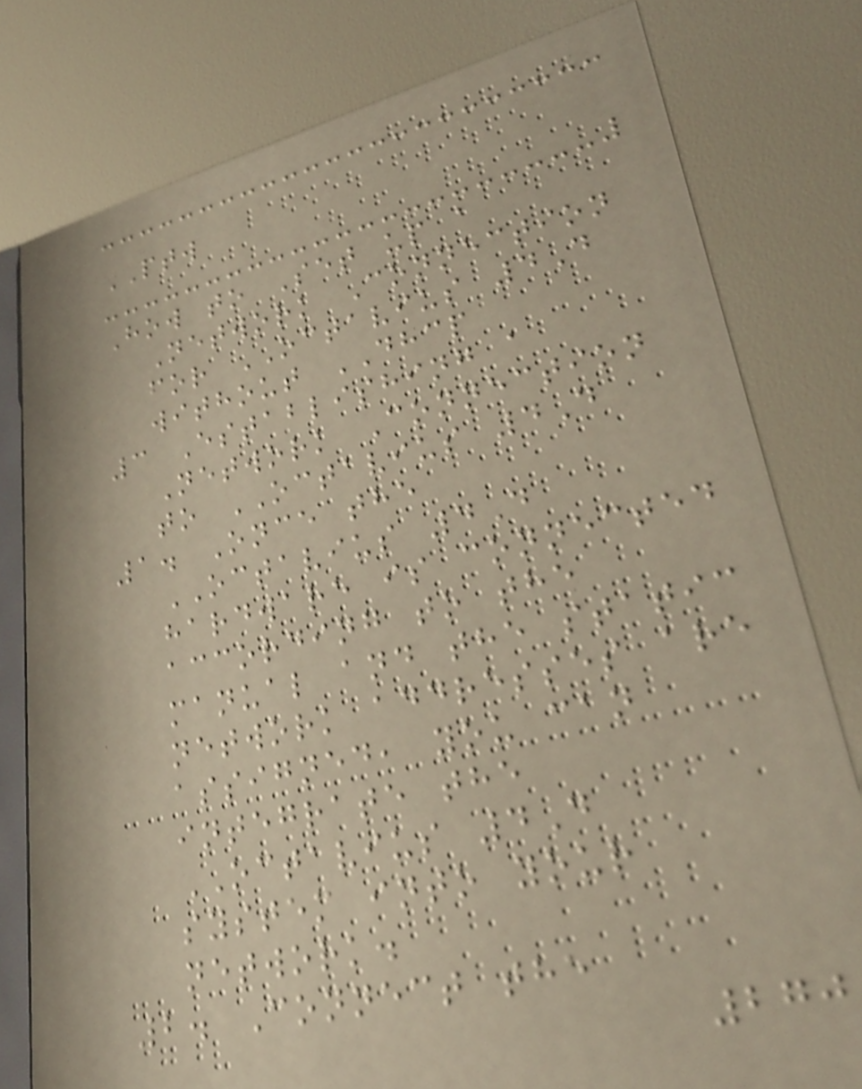PTW
How to Set up a
Network Connection
for OCTAVIUS 4D
without DHCP
3 Establishing a
Network Connection
to OCTAVIUS 4D
1. Once the
OCTAVIUS 4D
hardware is connected
according to the
manual and the static
network addresses are
assigned, you can
integrate the
OCTAVIUS 4D
system into your
network.
2. Connect the
270
